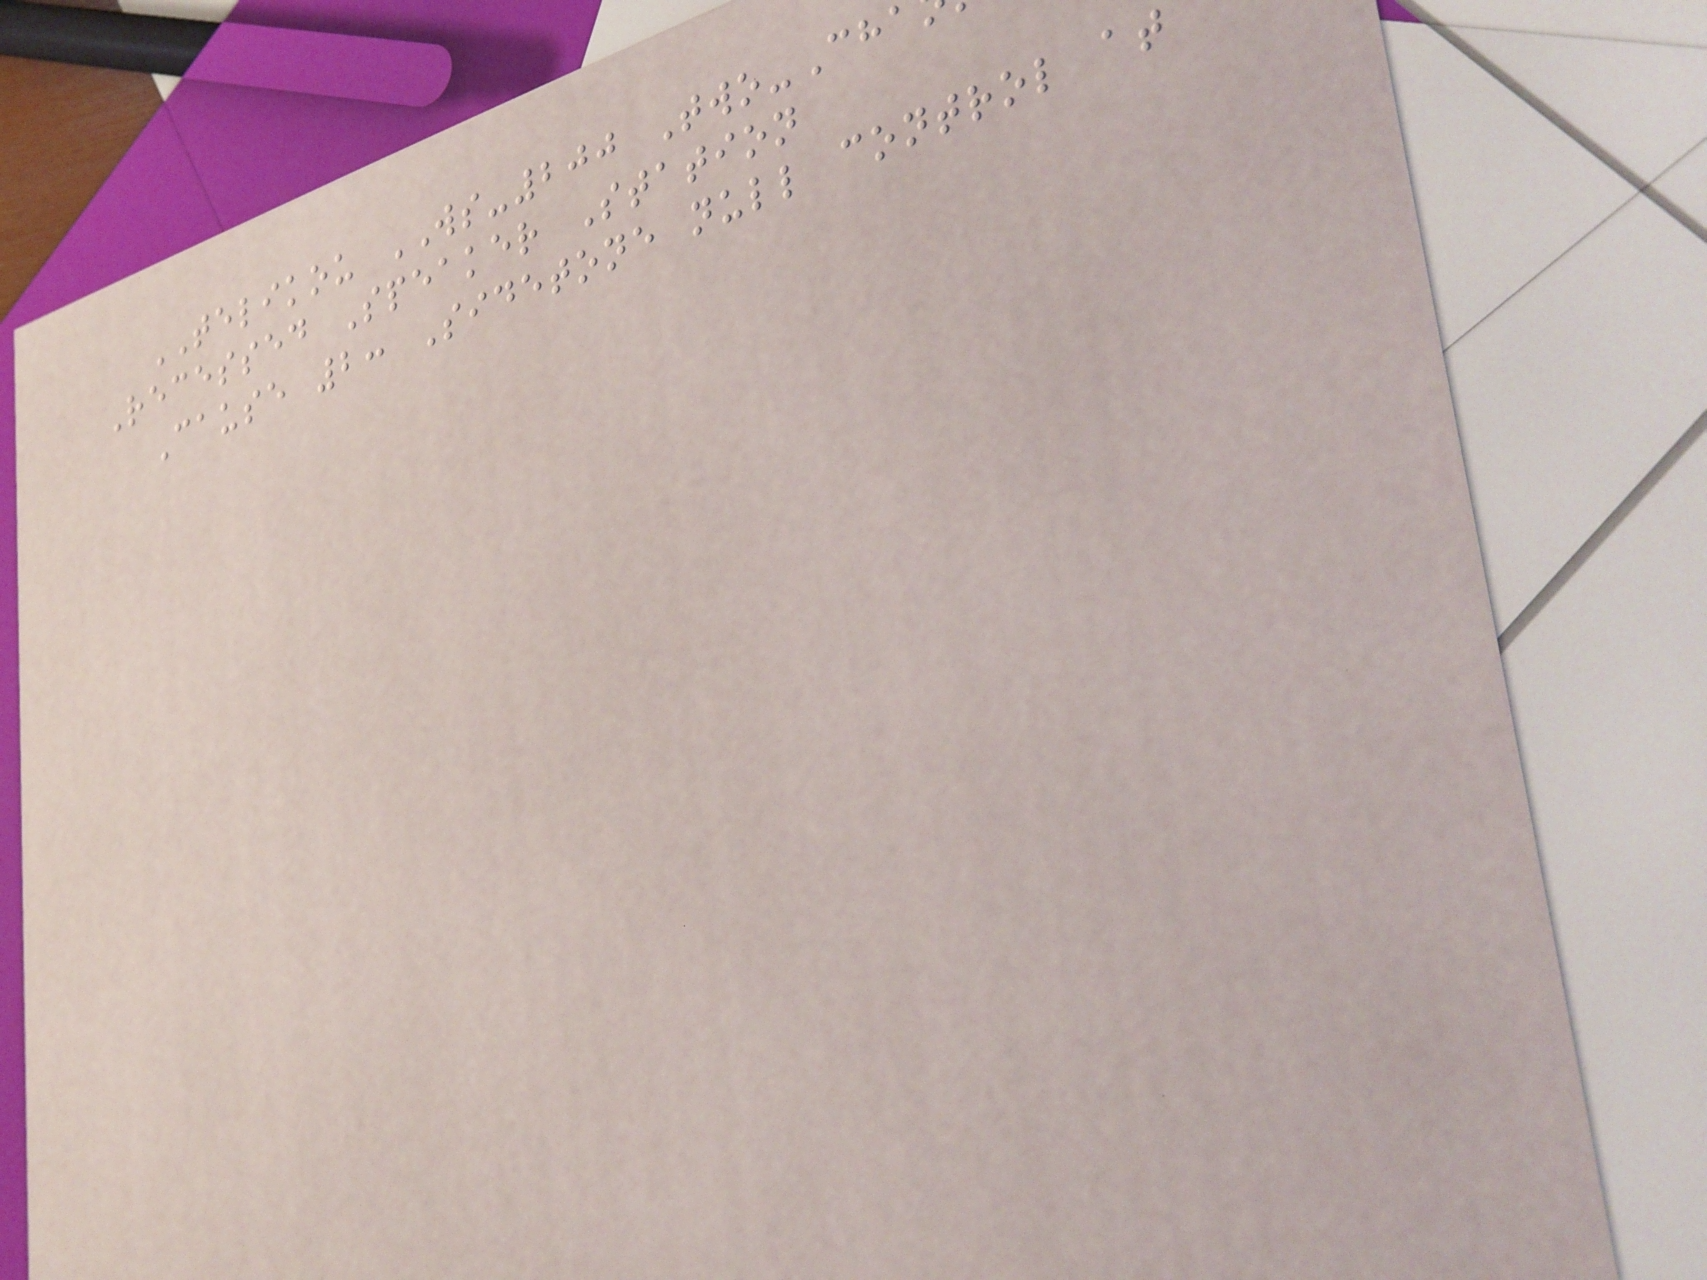TELIKOU WS-200 Two-Ch
Recessed Speaker Station
Cause 2: Sidetone null control at
